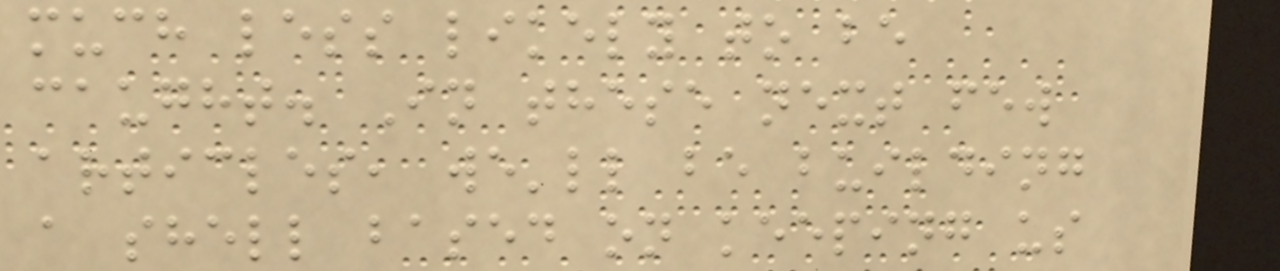much less likely to be
caught. In these next few
articles, we'll be building
a shell based on keeping us
